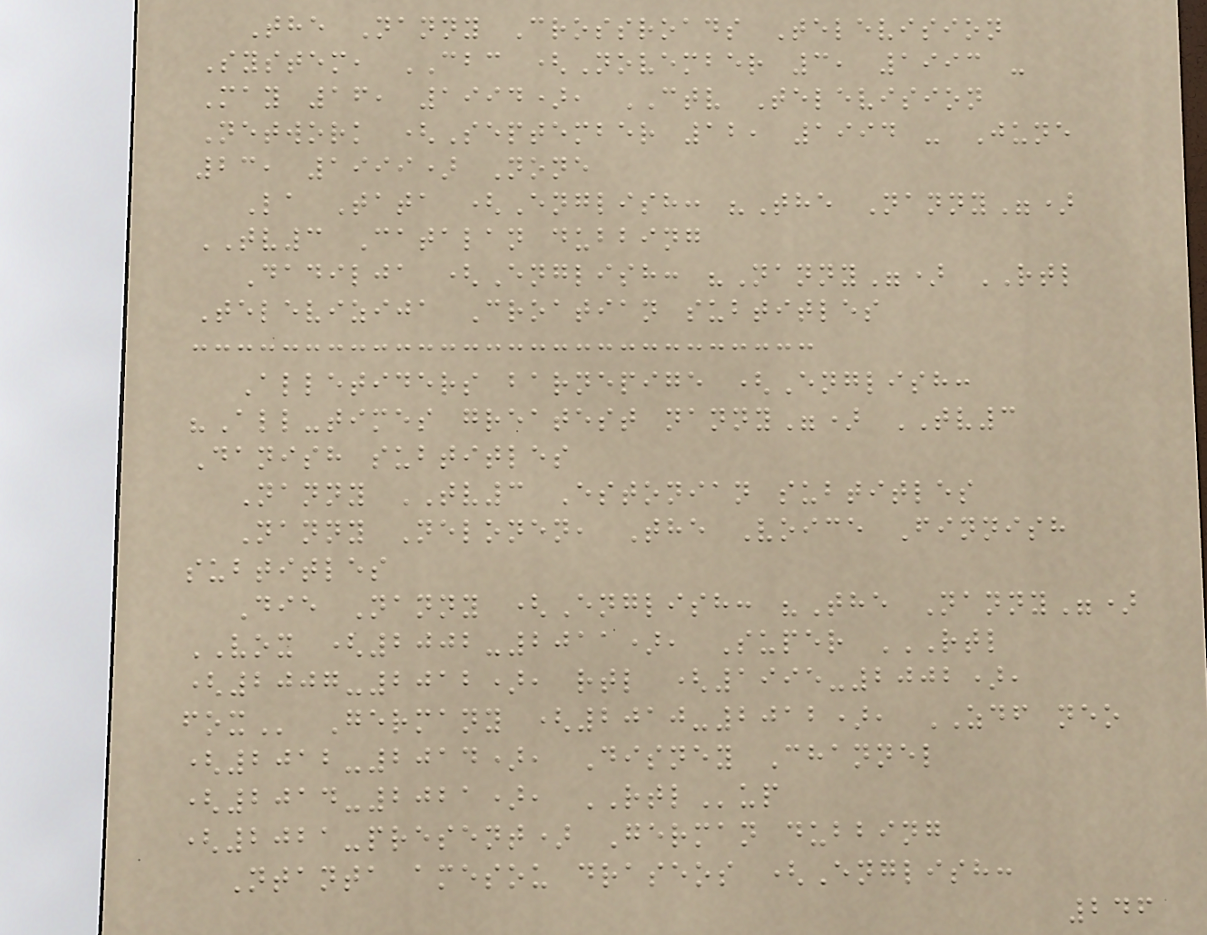The Nanny Crossroads Television
System, CBC (November 3, 1993 -
May 16, 1994), CTV Television
Network (September 12, 1994 - June
23, 1999) None
La Tata (English: "The Nanny")
TV3 Catalan dubbing
Dadilja (English: "Nanny") RTL
Televizija Croatian subtitles
Alletiders barnepige (English:
"All-times greatest nanny") TV3
Danish subtitles
Nanny TV3 Estonian subtitles
Nanny Nelonen, The Voice Finnish
subtitles
Die Nanny (English: "The Nanny")
VOX (2002-2011), Super RTL
(2007-2012), RTL (1995-2002),
FOX Germany (2010-2012), ZDF neo
(2012-2014), Disney Channel
(2014-2021), RTLup
(2021-present) German dubbing
Ntanta amesou draseos (English:
246
